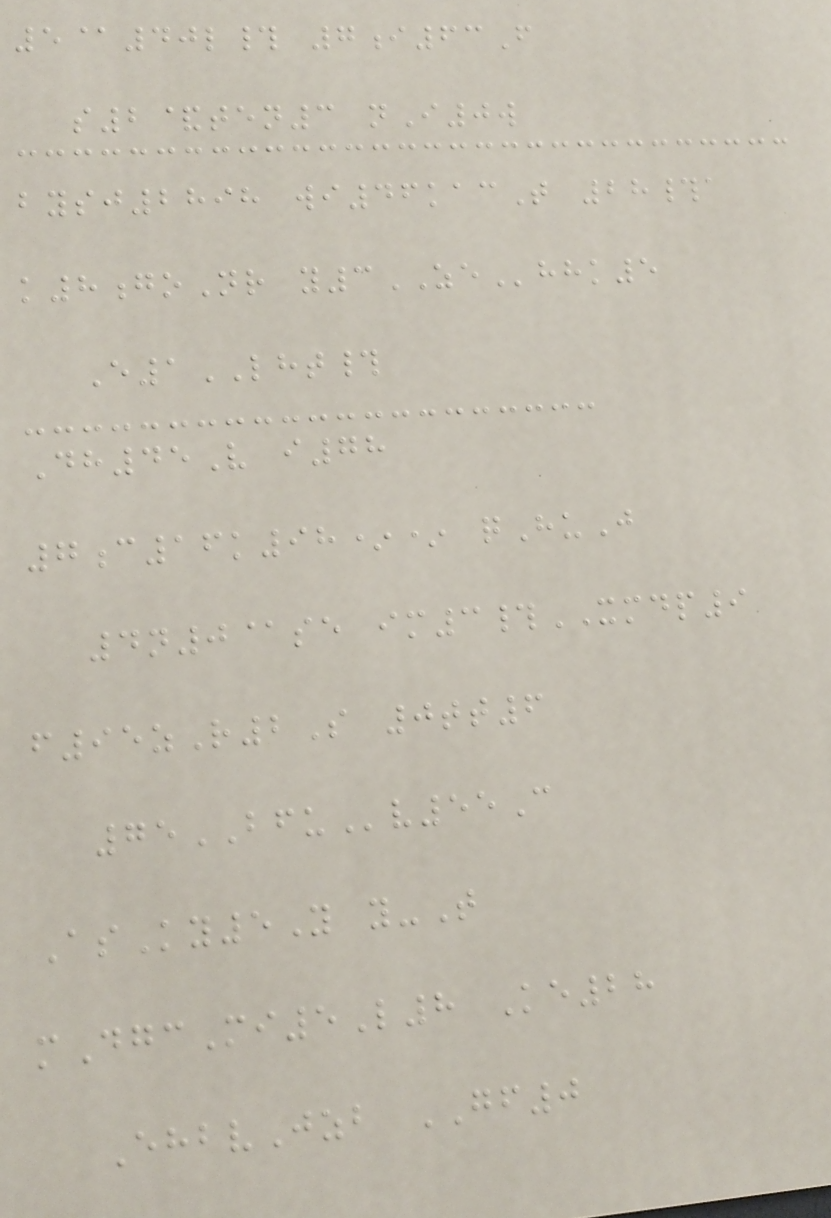5@40l# 7i63F
s2&ten3 nI0w
bysj2898 wi46kacT 28#a
k8goNr y3ZEhhk5
E1LHT#
Dh45V i78
7c16k98** qHuJ
4n0@se im3#XMDP9
f95zR2S 0tt6
75BFUv55C
AsKy5Y y-T
mDgcMi5L8 Ke28
EhbvJzb GF0
